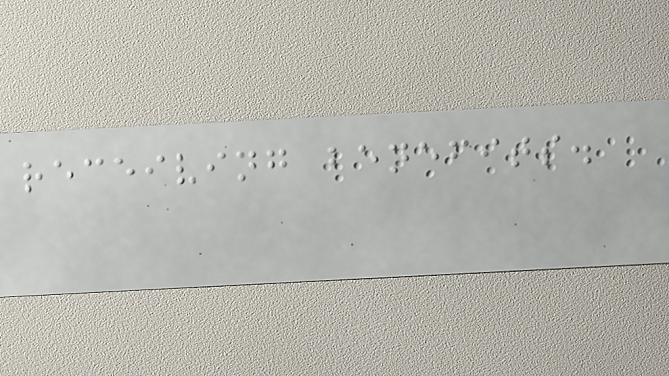receiving benefits.
